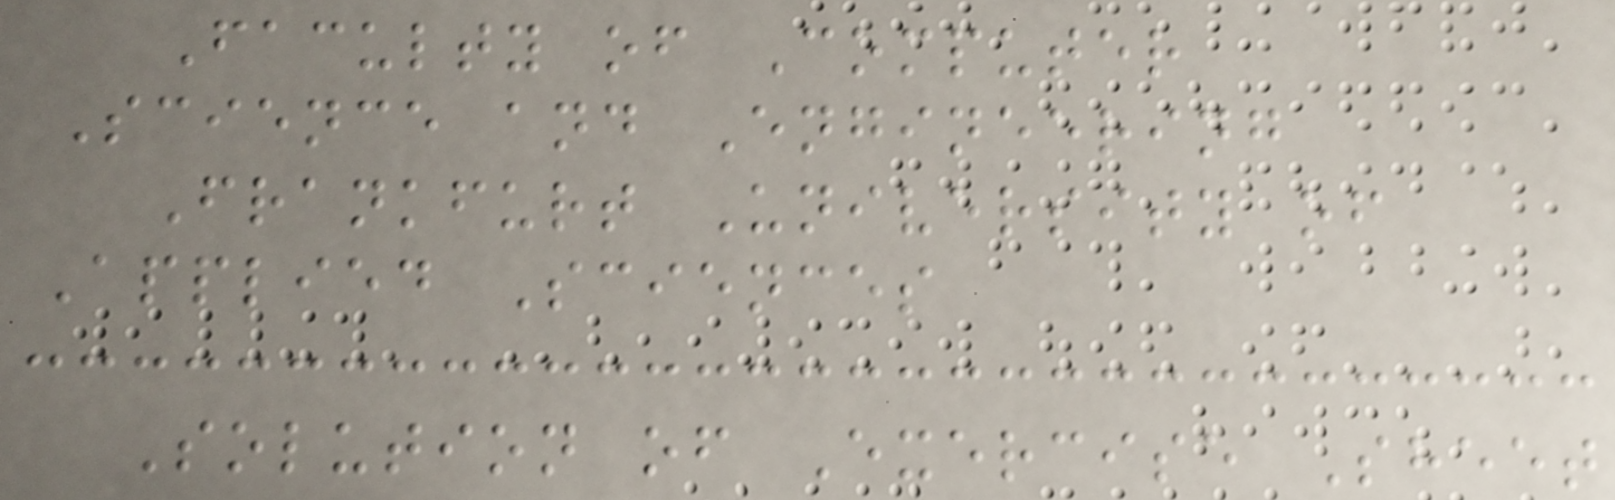Faculty of Computer
Science and Engineering
Frankfurt University of
Applied Sciences
Solution of Exercise Sheet
